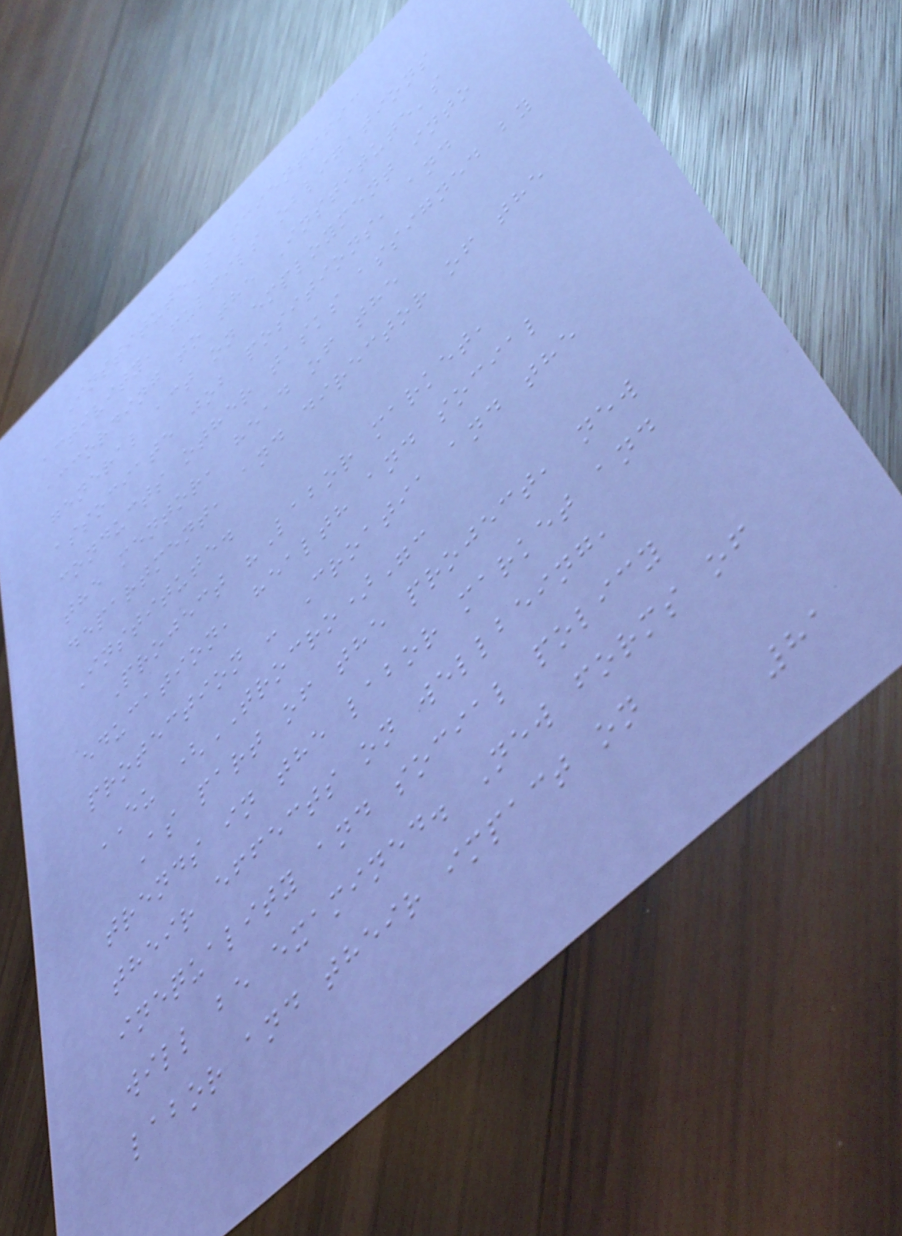Institute's scientific
activity, fulfils obligations
according to the Institute's
general act on employment into
associate job positions, and
conducts other tasks assigned by
the mentor, head of the
department, and director of the
Institute.
Project "Labor market,
education, health and social
protection - Croatia and the
EU (TROCRO)":
As part of the project, new
trends in the labor market and
their effects on wellbeing,
inequality and social policy
will be examined. New forms of
labor and their impact on
81
